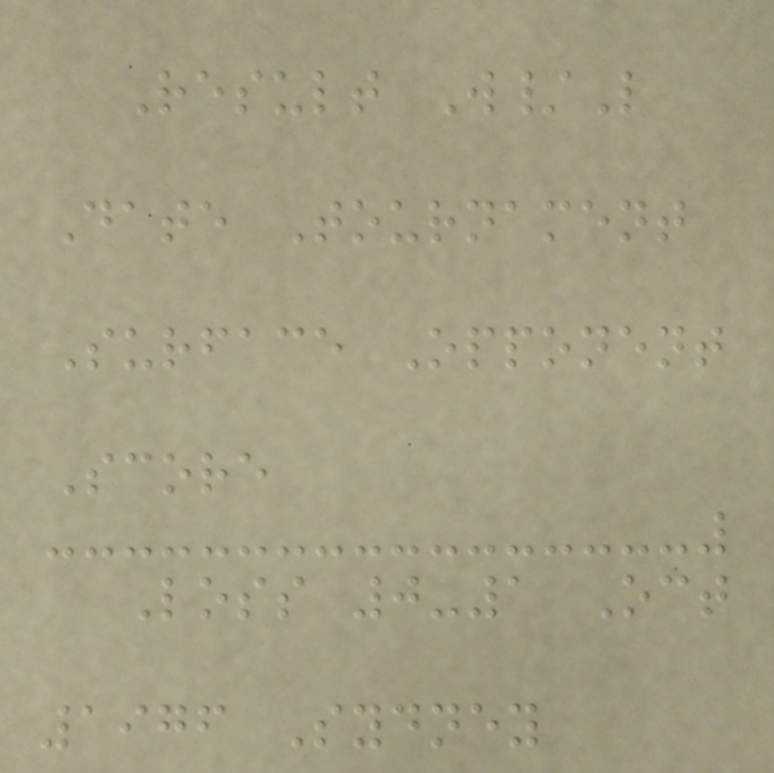Result W/L
Date Tournament
Surface Opponent
Score
Loss 0-1 Oct
1976 Sydney
